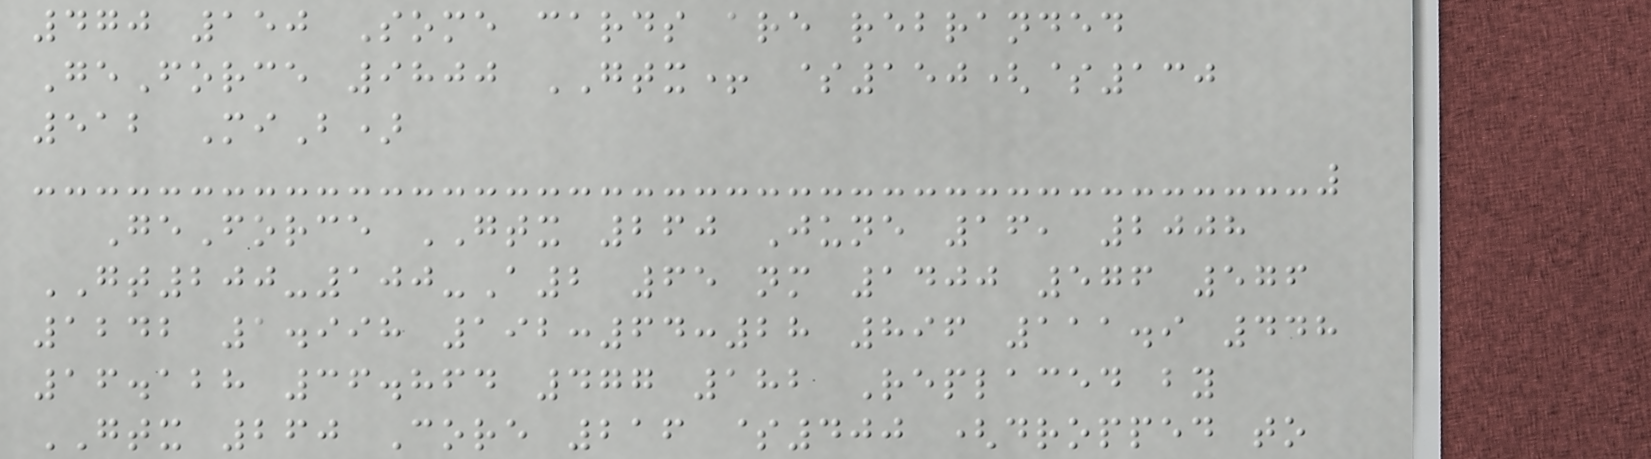470 150 Some cards are rebranded
GeForce 9800 GTX+ $150($130
512 MiB)
GeForce GTX 260 June 16, 2008
GT200-100-A2 65 nm 1400 576 576
1242 1.998 192:64:28 896 111.9 448
16.128 36.864 477 182 Replaced by
GTX 260 Core 216 $400 (dropped to
